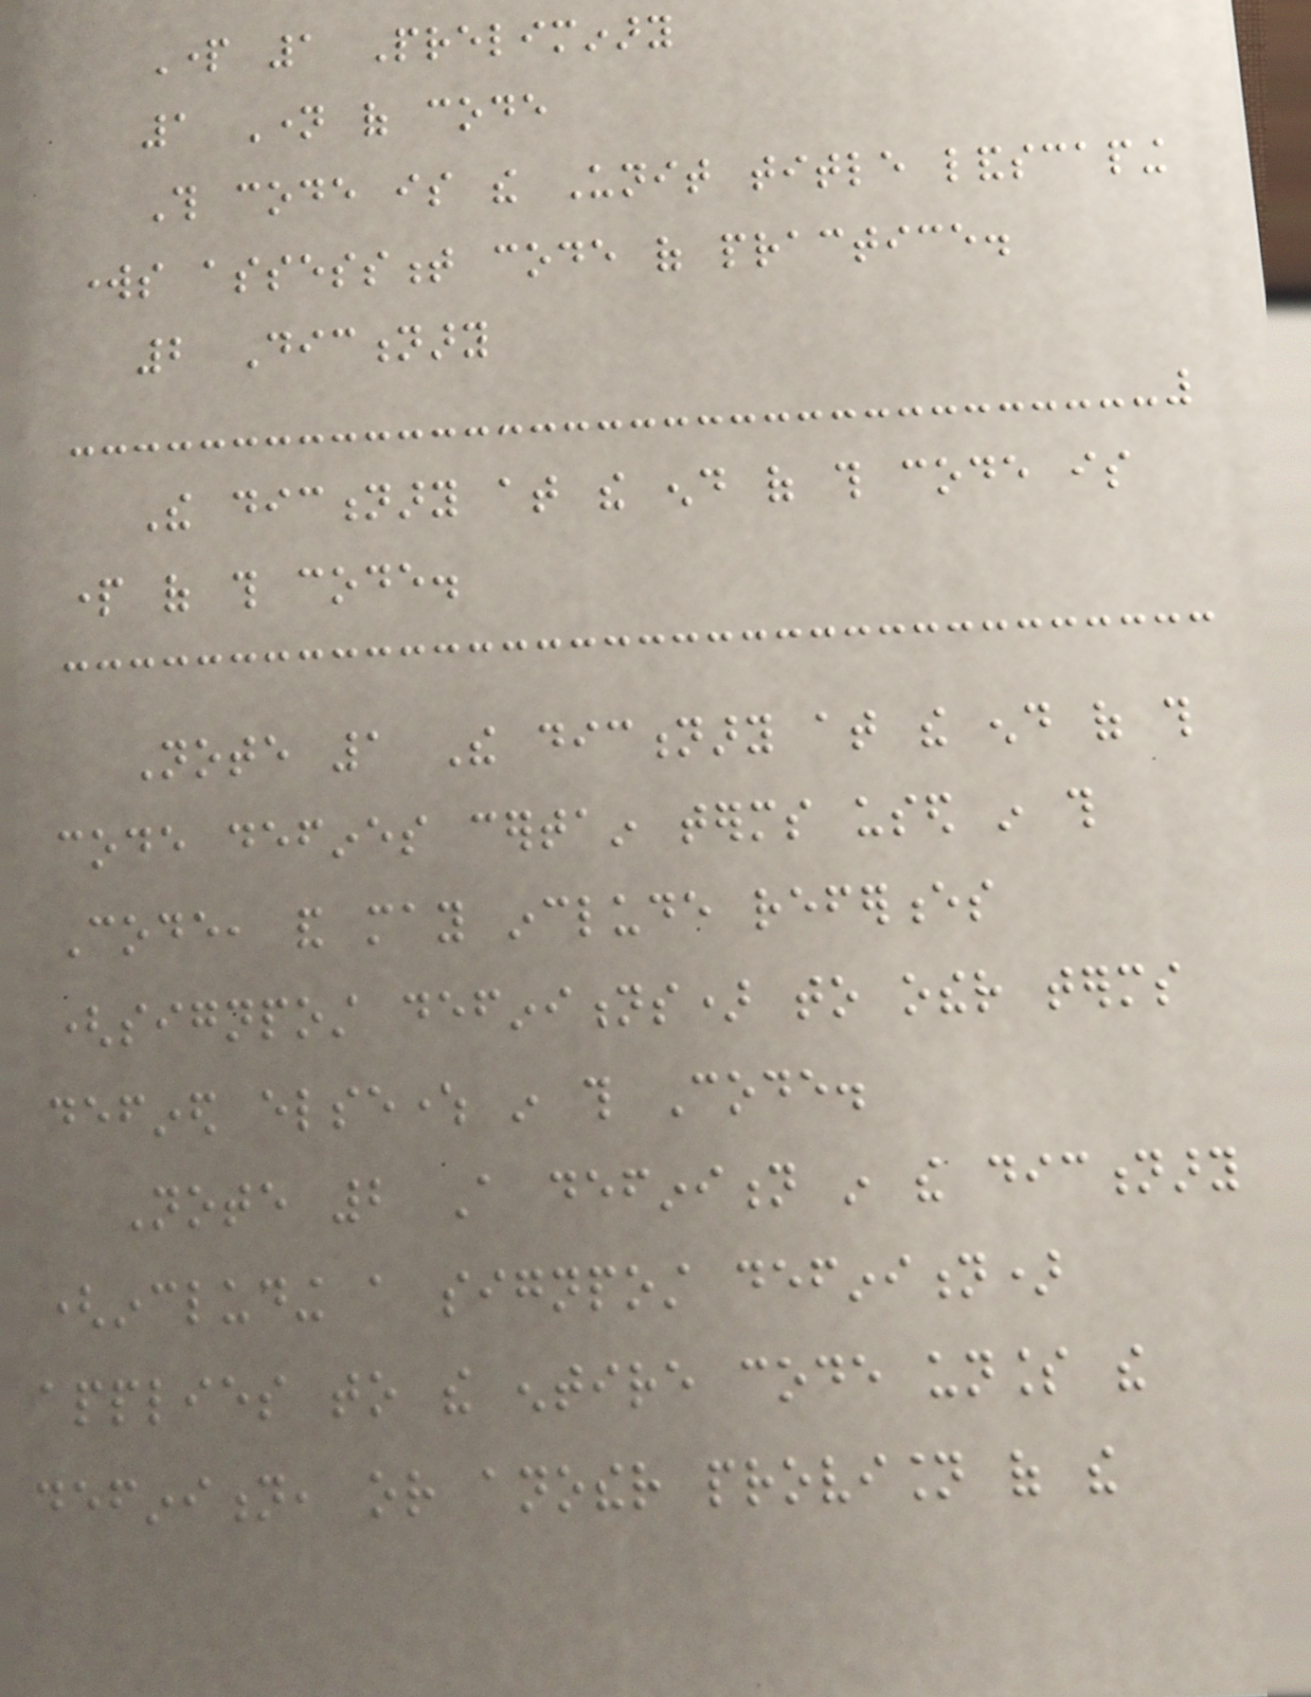Part 1 Preliminary
1 Name of code
This code is the Unit title landscaping
works assessment code of practice.
2 Dictionary
The dictionary at the end of this code is
part of this code.
Note 1 The dictionary at the end of this
code defines certain terms used in this
Code, and may include references
(signpost definitions) to other terms
defined elsewhere in this Code.
Note 2 A definition in the dictionary
(including a signpost definition)
applies to the entire code unless the
definition, or another provision of the
